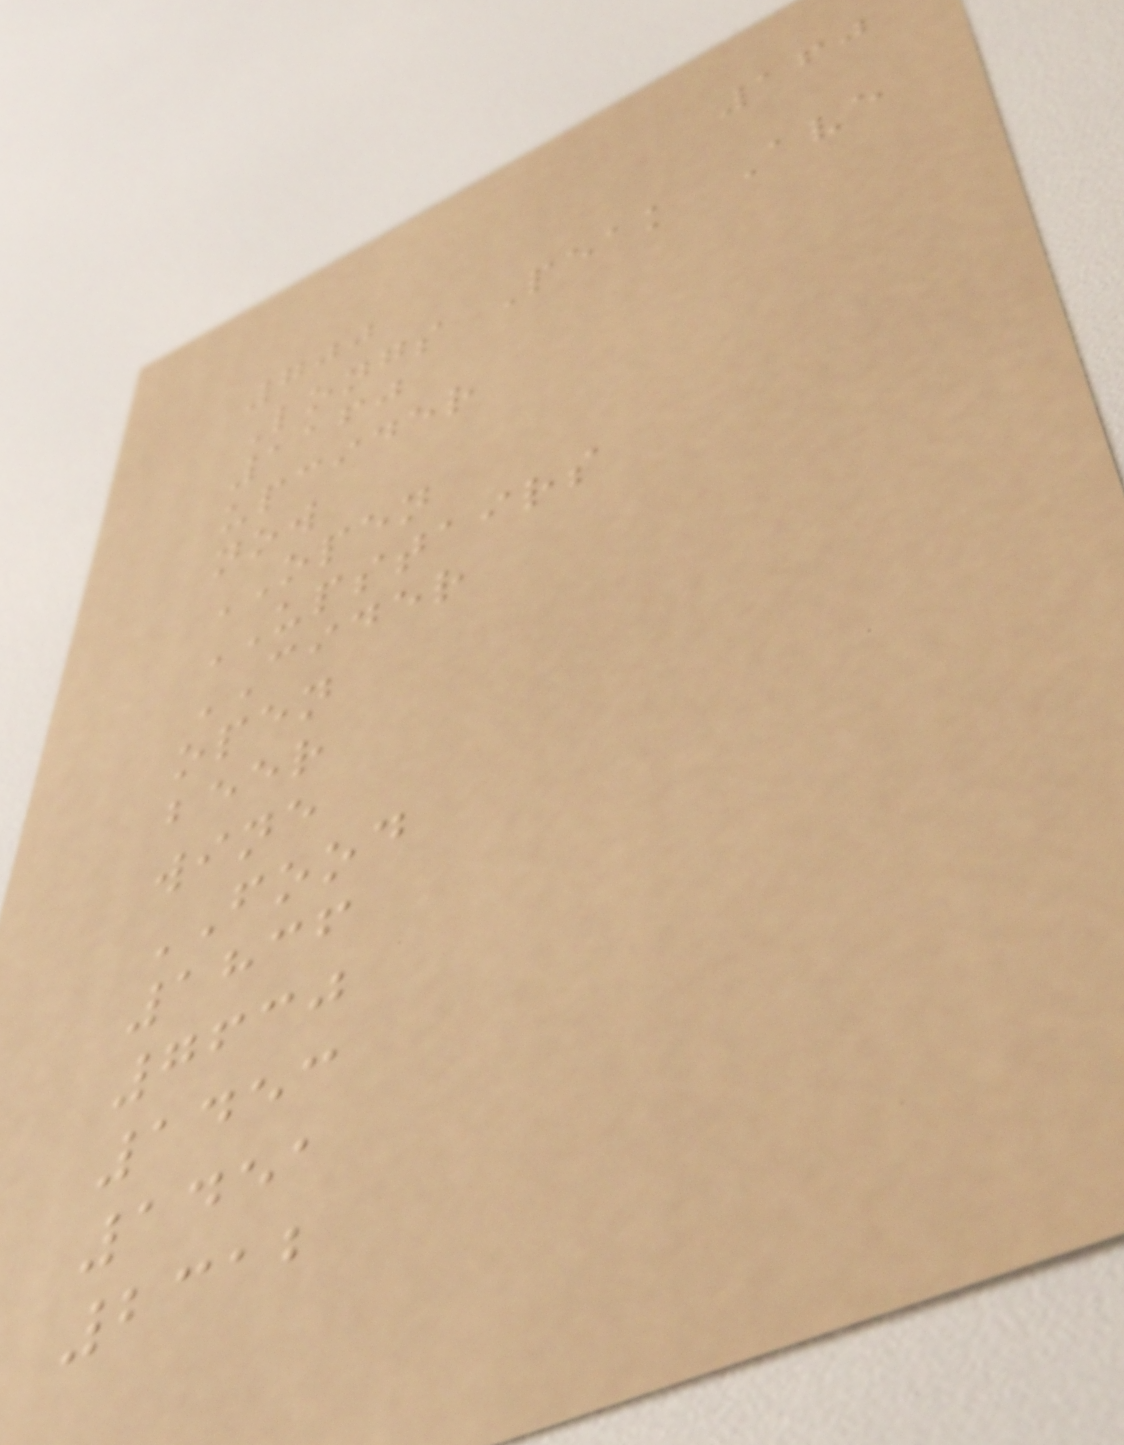160
700
Longs Peak Ave
1160
upcider
now
OPEN
UPSTAIRS
CIDER
open
beer
wine
FOOD
1836
7630
1453
1451
2312
